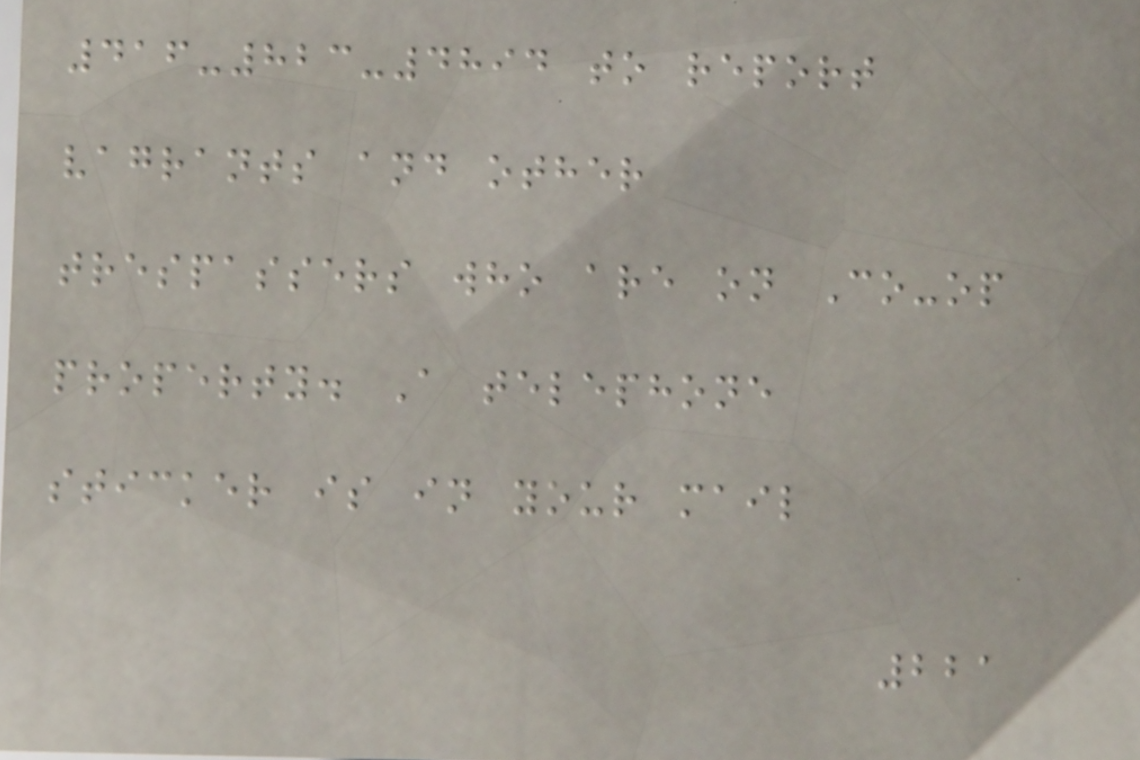416-823-4894 to report
vagrants and other
trespassers who are on Co-op
property. A telephone
sticker is in your mail
221
